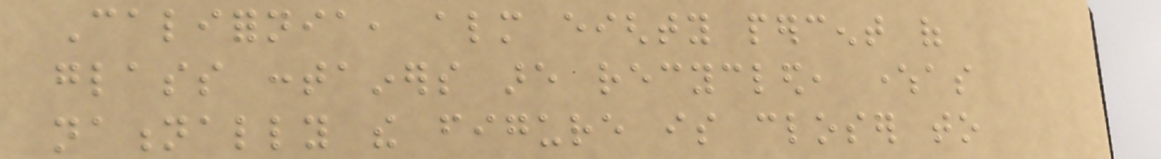California, almost eighty percent of
glass containers are recycled, whereas
nationally the figure is closer to
